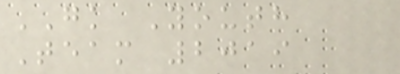GK Youth
Team 2019
